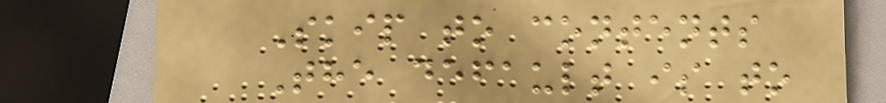Skip to contents
The default is to
